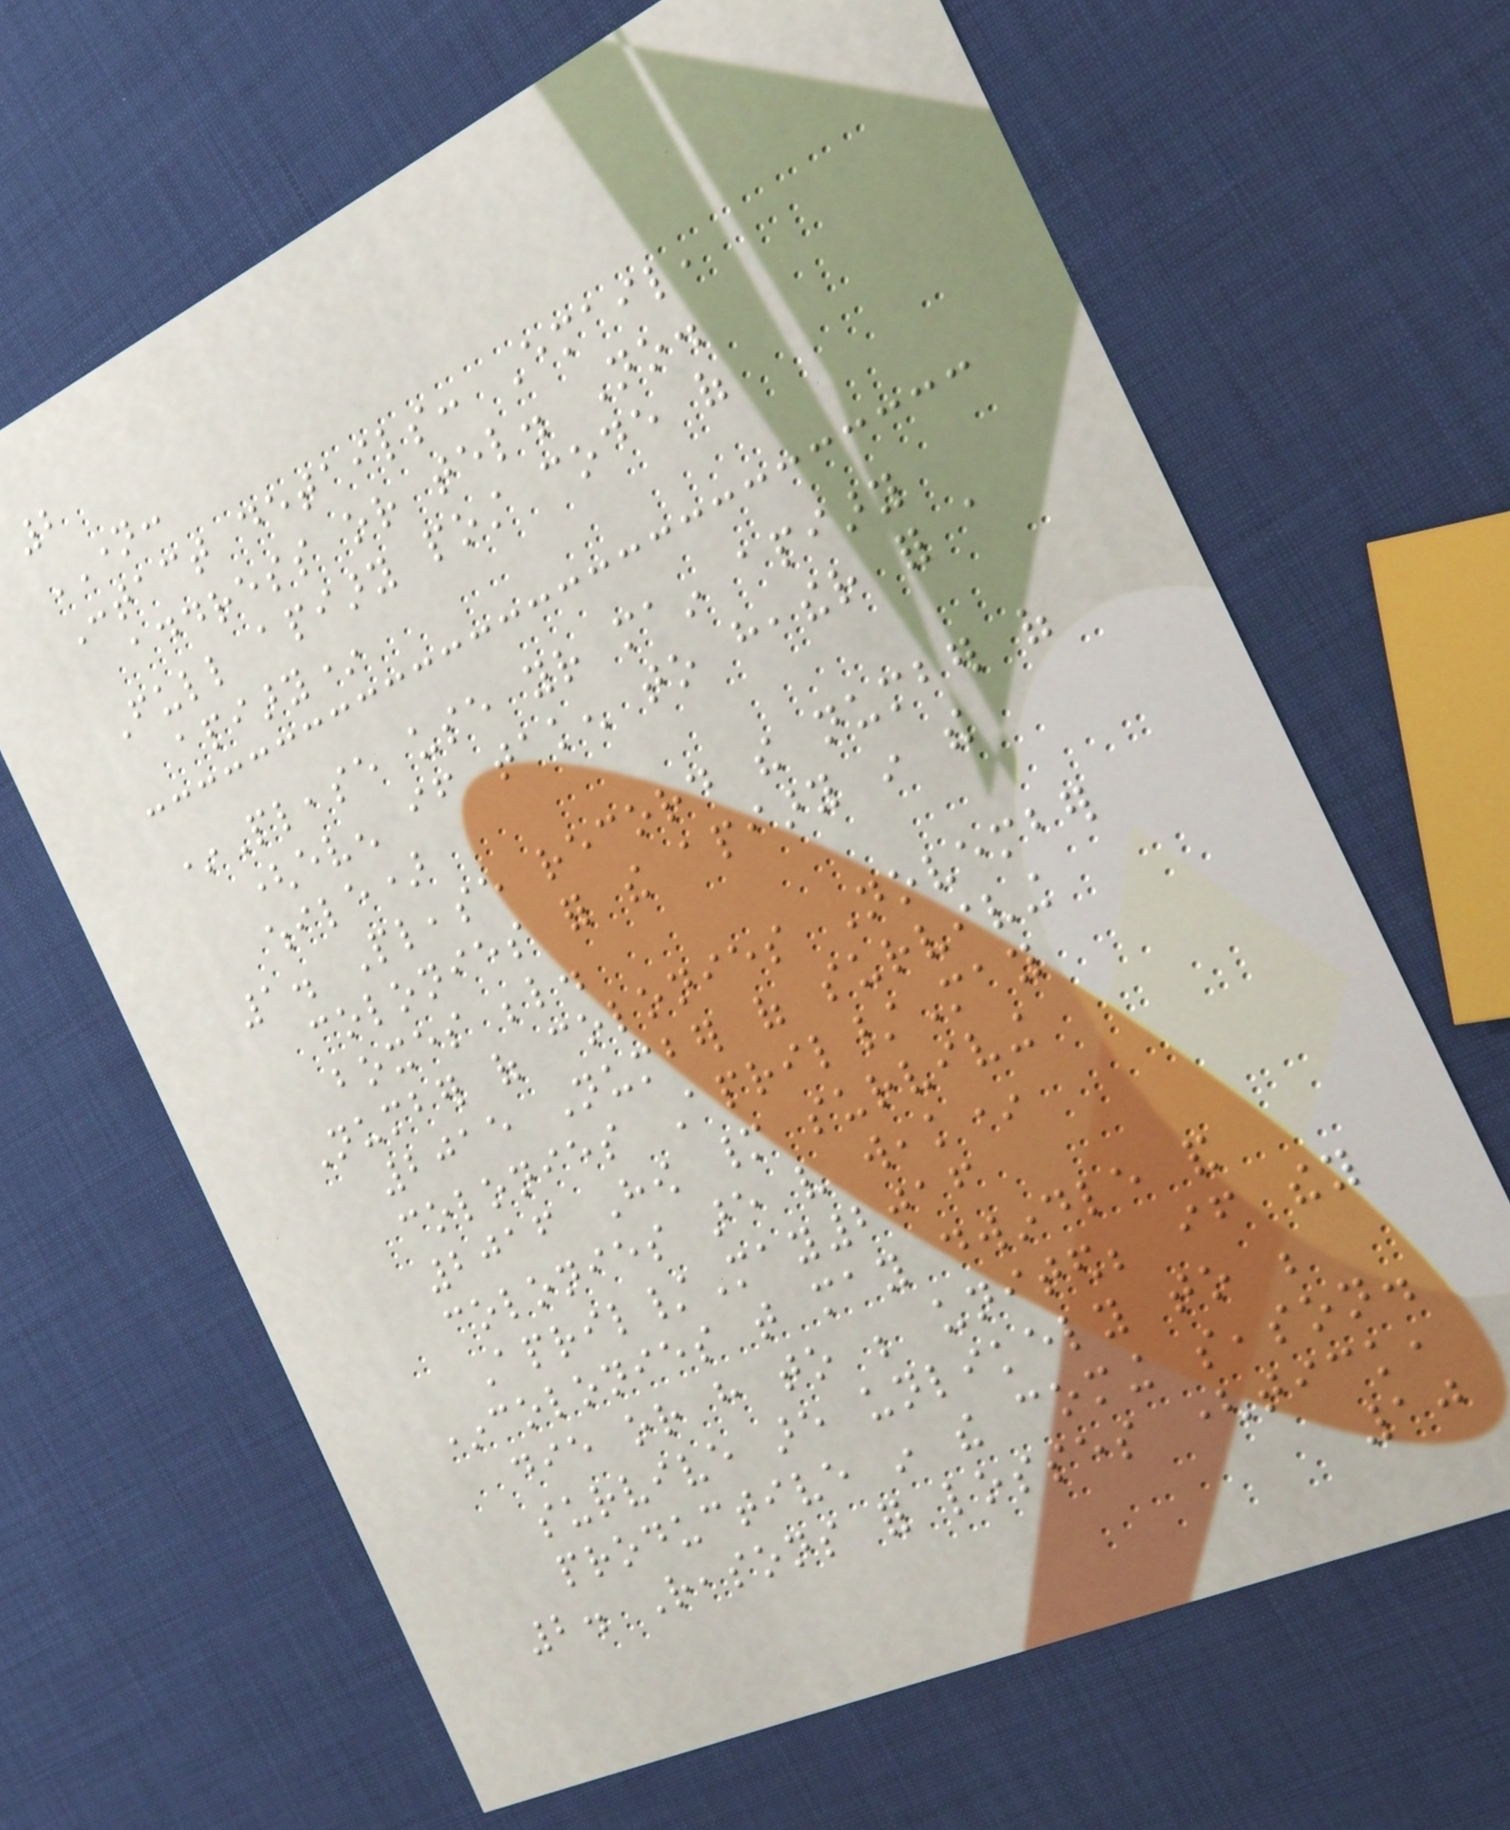2
NAME:
Contact details: Email,
address or tel. No.
Full apiary post code of
apiary*
*Please use your main apiary
(even if taken to heather for a
while)
1. Please record the number of
colonies for the apiary in the
boxes below.
Number of colonies November
2015 Number of surviving
colonies April/May
2016 How many surviving
colonies are very weak*
April/May2016
*colonies that may dwindle and
die or have to be united; if they
survive are unlikely to be
productive in the coming season.
2. Reasons for losses (tick,
10
